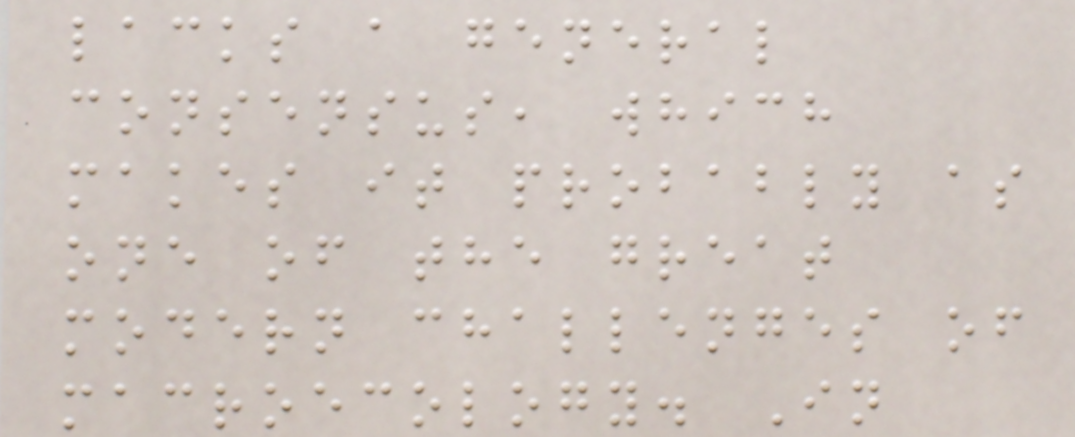lacks a general
consensus, which
makes it probably as
one of the great
modern challenges of
macroecology. In
